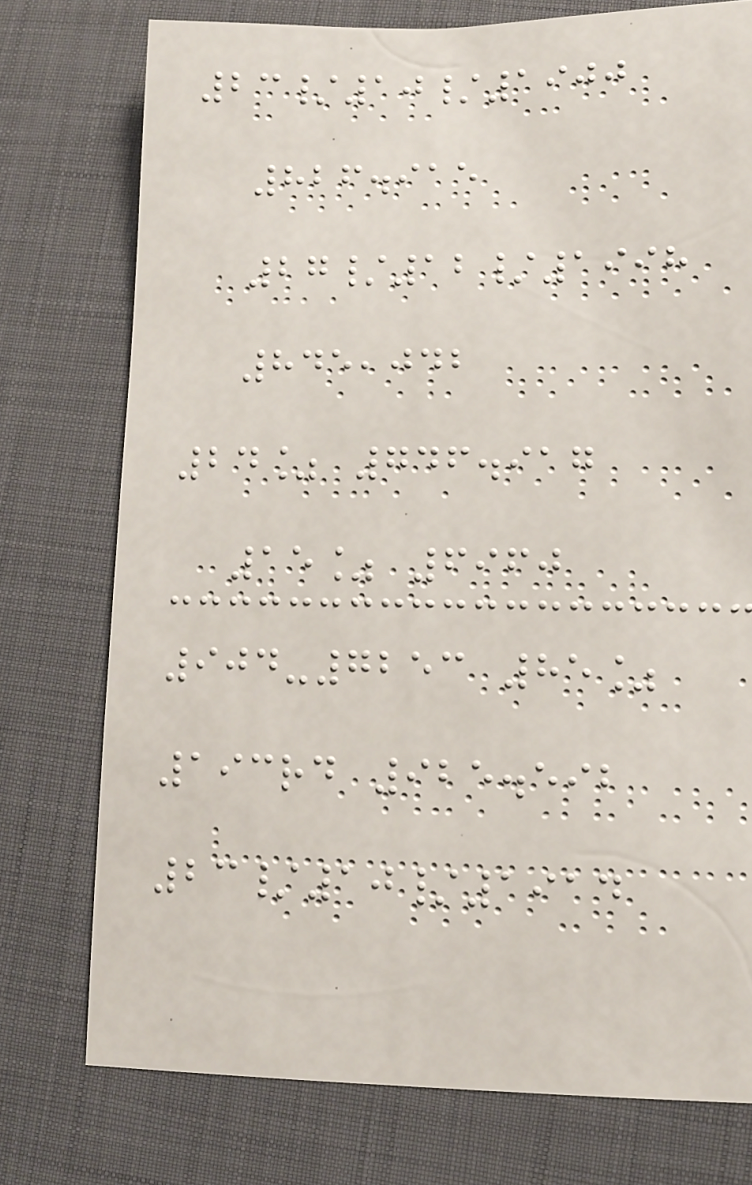23/10/1900
826.915
27/12/1998
845,042
24% 746.917
15% 6960
904-7253 85%
193rd 925.592
23/10/1914
